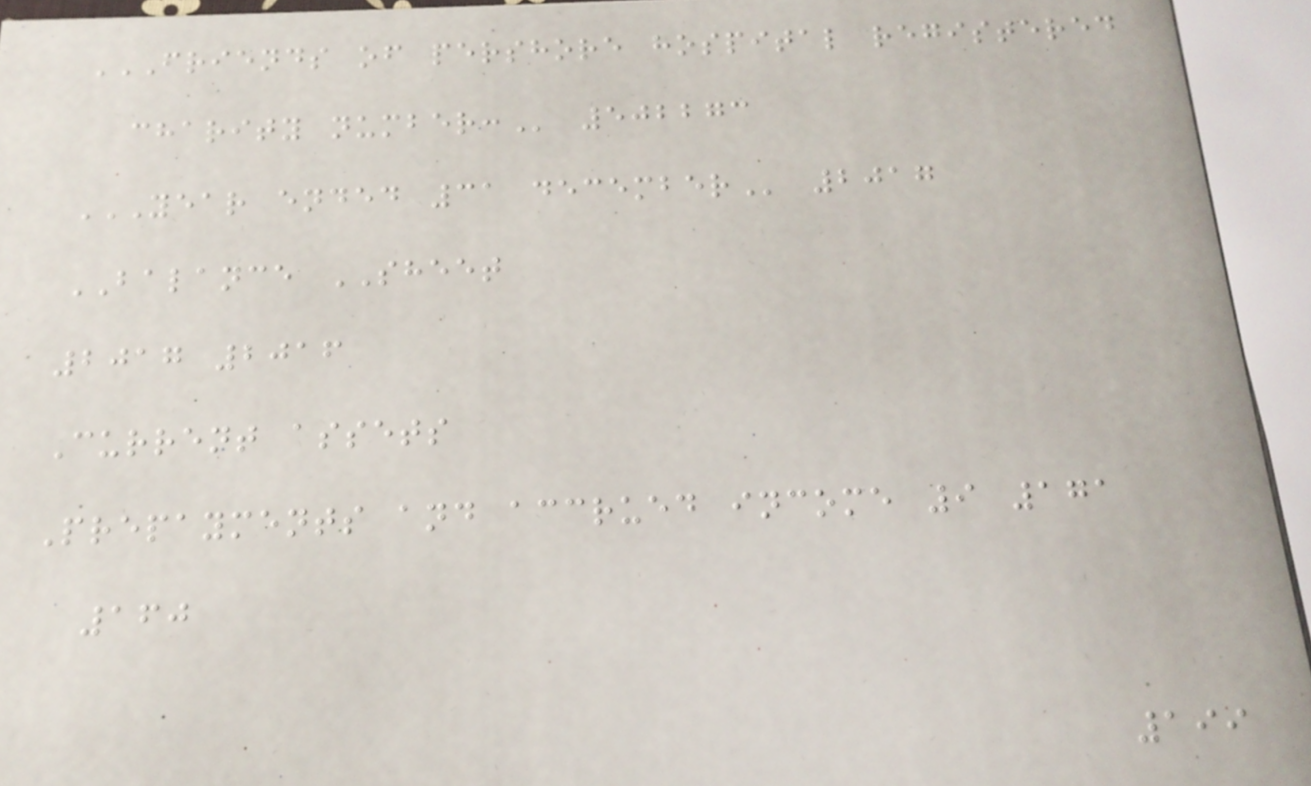FRIENDS OF PERSHORE HOSPITAL REGISTERED
CHARITY NUMBER: 502273
YEAR ENDED 31 DECEMBER 2017
BALANCE SHEET
2017 2016
Current assets
Prepayments and accrued income 9 171
160
199
